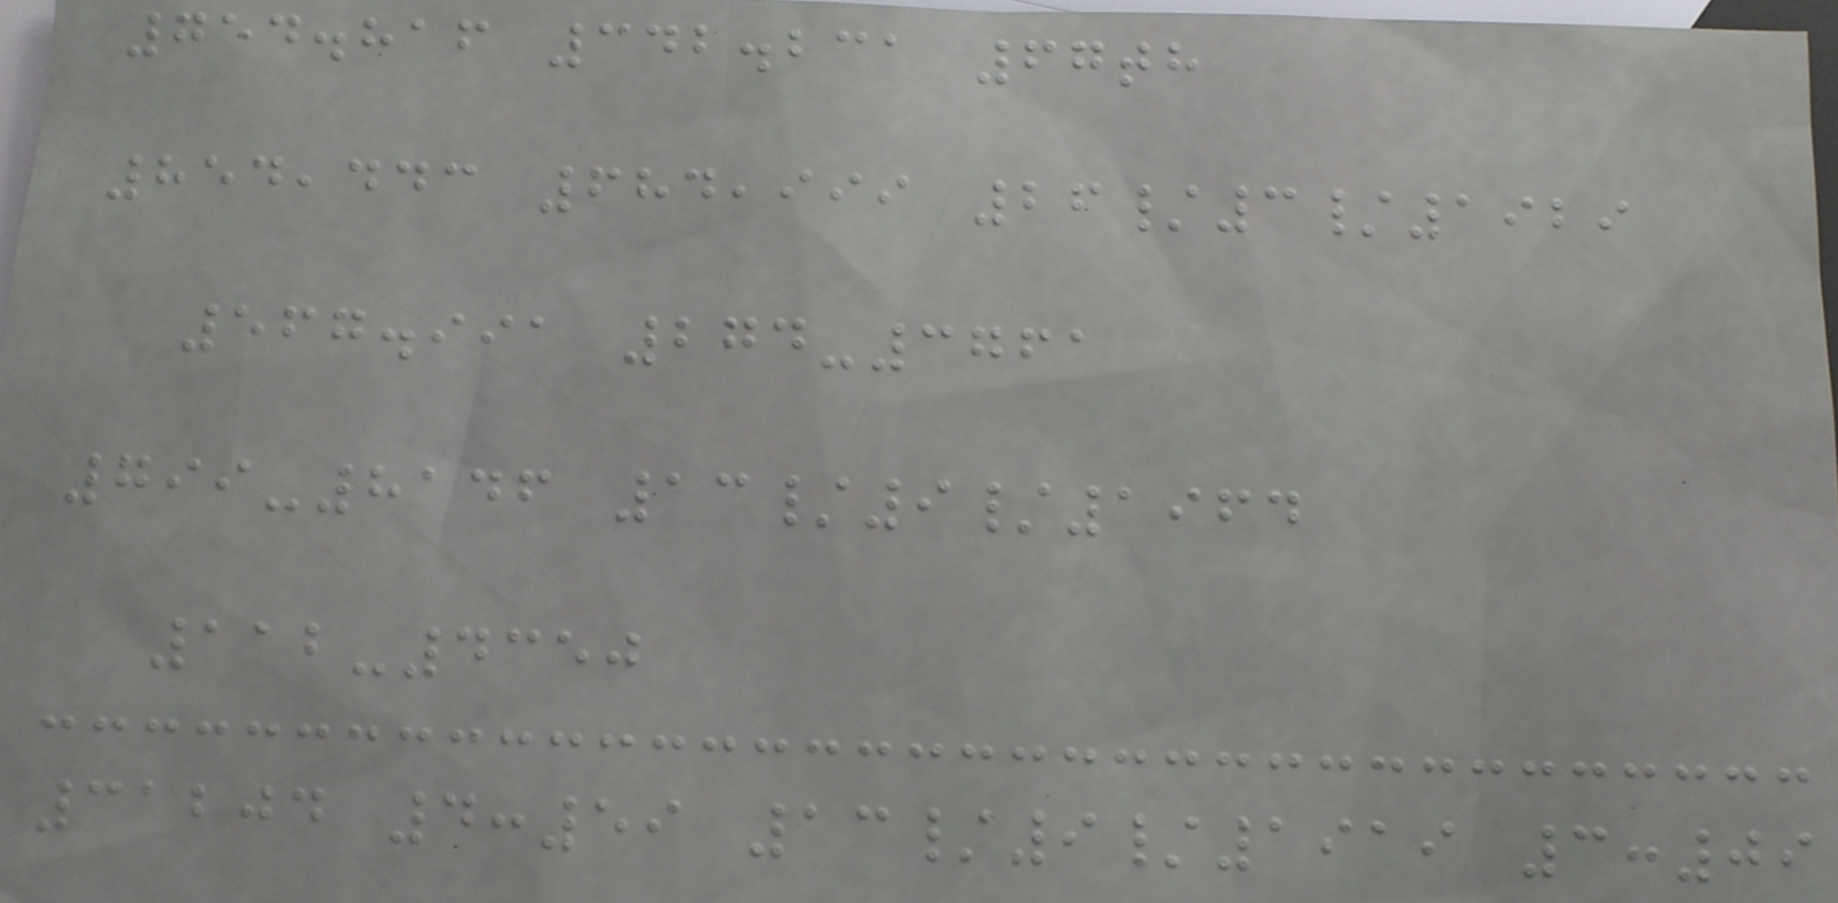754.816 342.231 67th
854,443 684,999 26/3/1929
567.991 274-3761
799-8146 13/9/1964
112-4350
31204 4:59 13/9/1919 3:09
